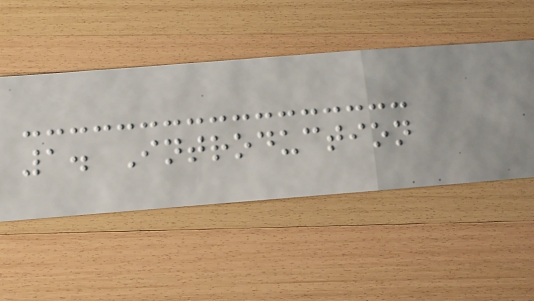1. Introduction
